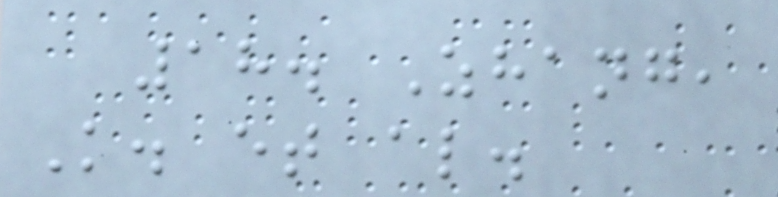18. Zhang,
K. et al.
